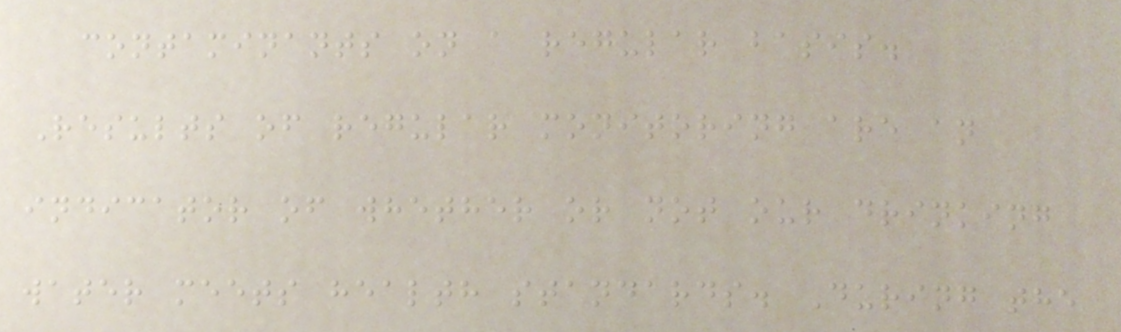contaminants on a regular basis.
Results of regular monitoring are an
indicator of whether or not our drinking
water meets health standards. During the
